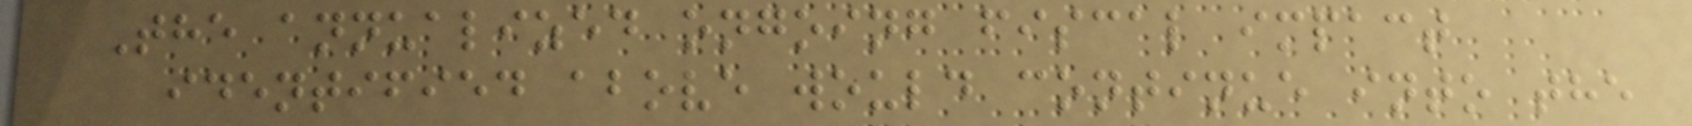The annualized ongoing fiscal impact
identified above would continue into the
